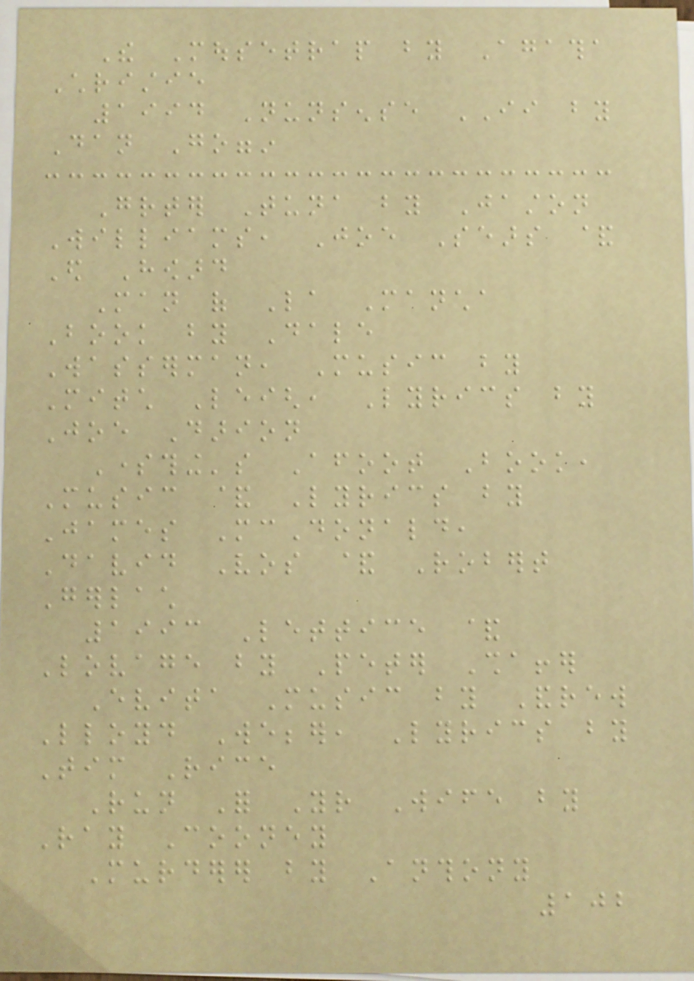The Mousetrap by Agatha
Christie
1994 Nunsense II by
Dan Goggin
Greater Tuna by Jaston
Williams, Joe Sears &
Ed Howard
Man of La Mancha
Book by Dale
Wasserman, Music by
Mitch Leigh, Lyrics by
Joe Darion
Something's Afoot Book,
Music & Lyrics by
James McDonald,
David Vos & Robert
Gerlach
1993 Lettice &
Lovage by Peter Shaffer
Evita Music by Andrew
Lloyd Webber, Lyrics by
Tim Rice
Run For Your Wife by
Ray Cooney
Murderer by Anthony
102
